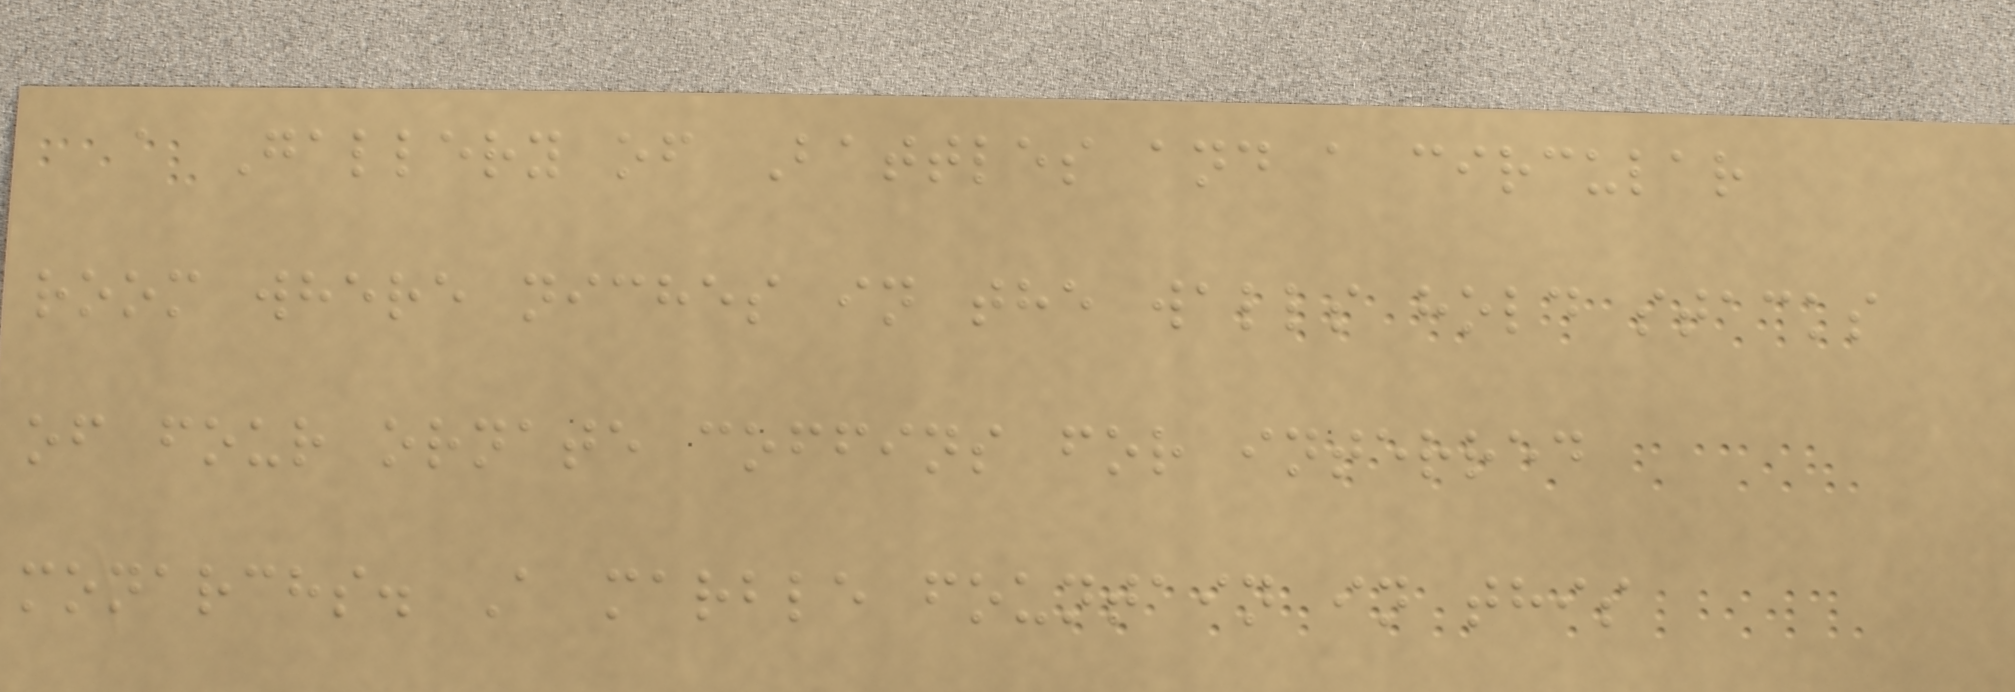a Gallery of Battles and a circular
room where niches in the walls hold stacks
of four ornate coffins for interred
monarchs. A marble fountain in this
